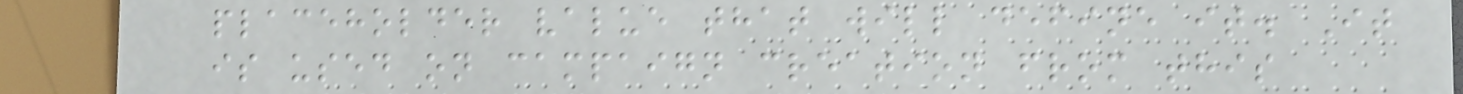placeholder value that will define it. It
is used on campaign creation from this
